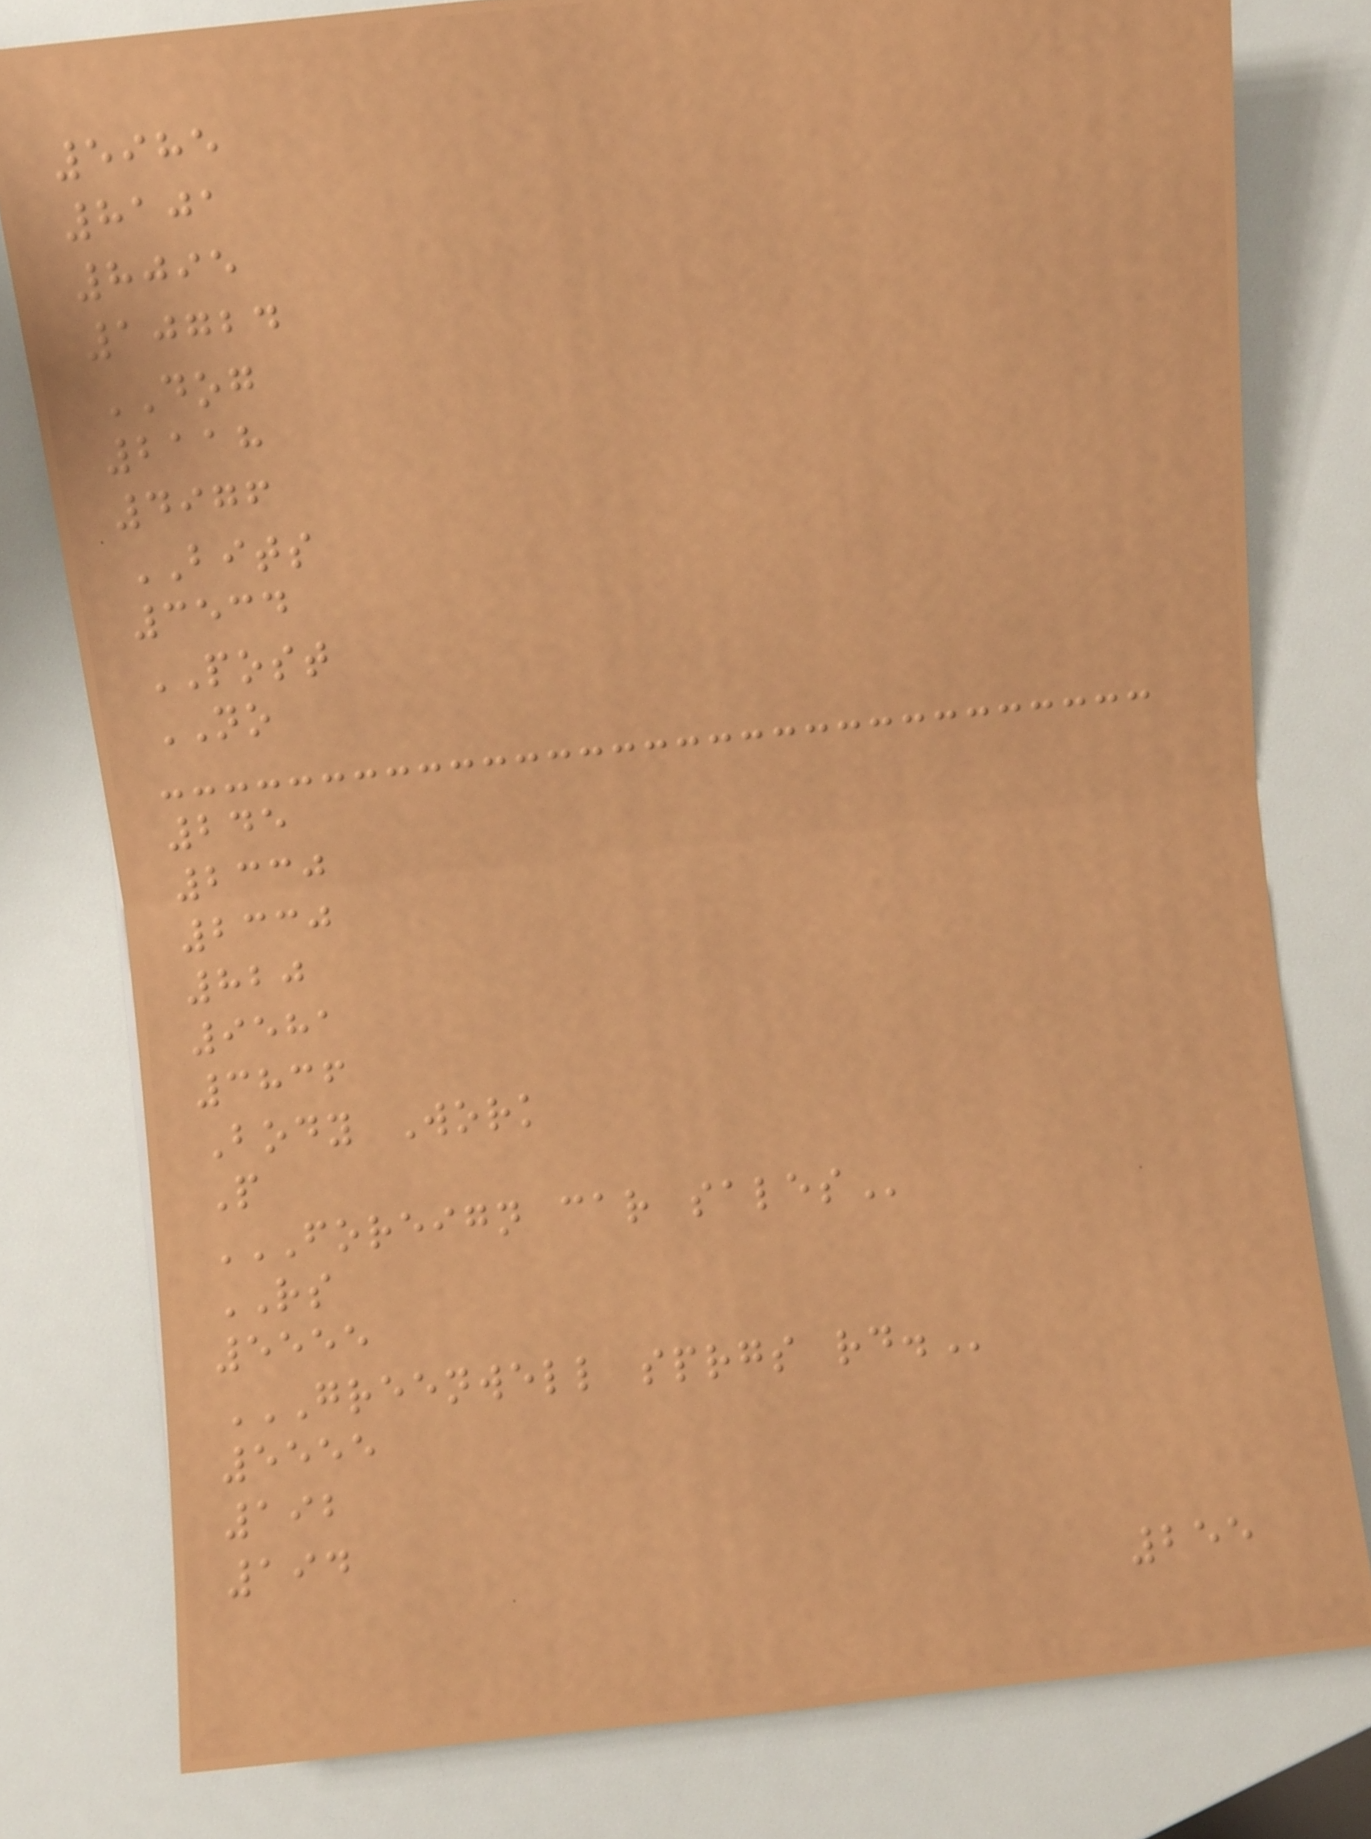5985
8101
8095
10724
DOG
2118
4976
BITS
3534
POST
NO
245
2330
2330
820
9581
3836
Body Work
P
FOREIGN CAR SALES
RS
5555
GREENWELL SPRGS RD.
5555
192
194
255
